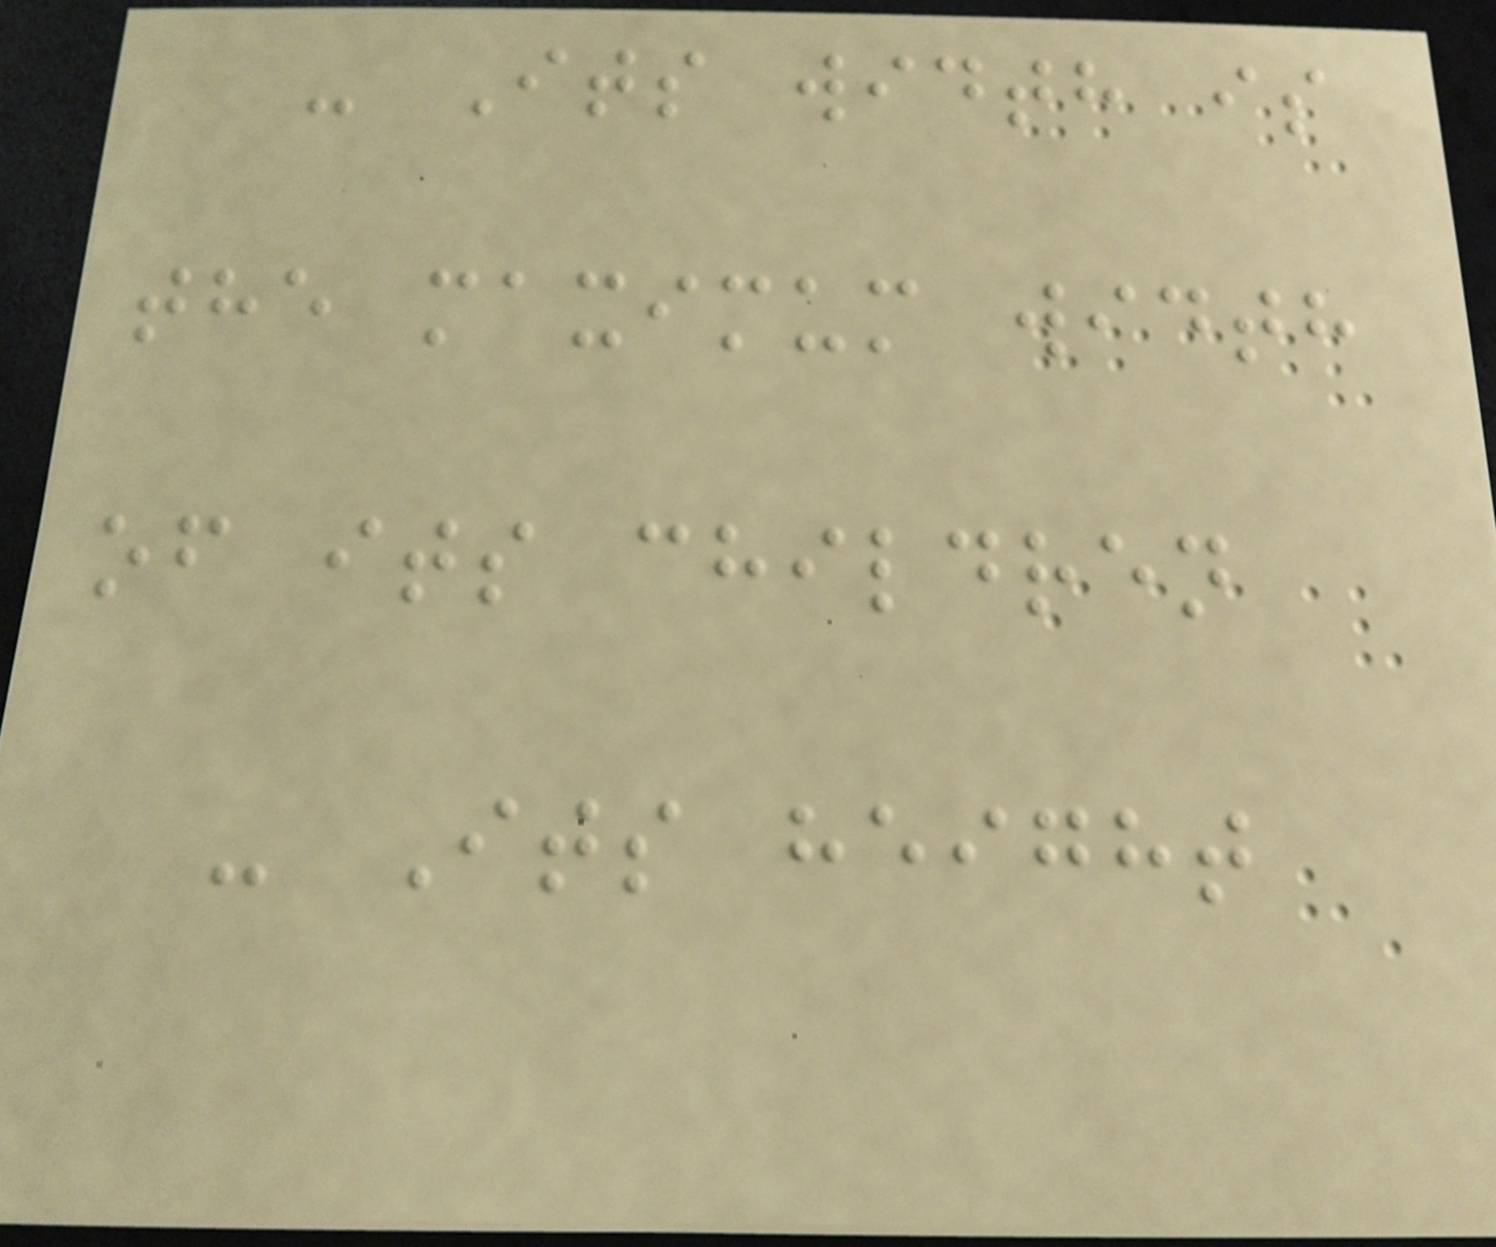- Its width is
the maximum width
of its children
- Its height
